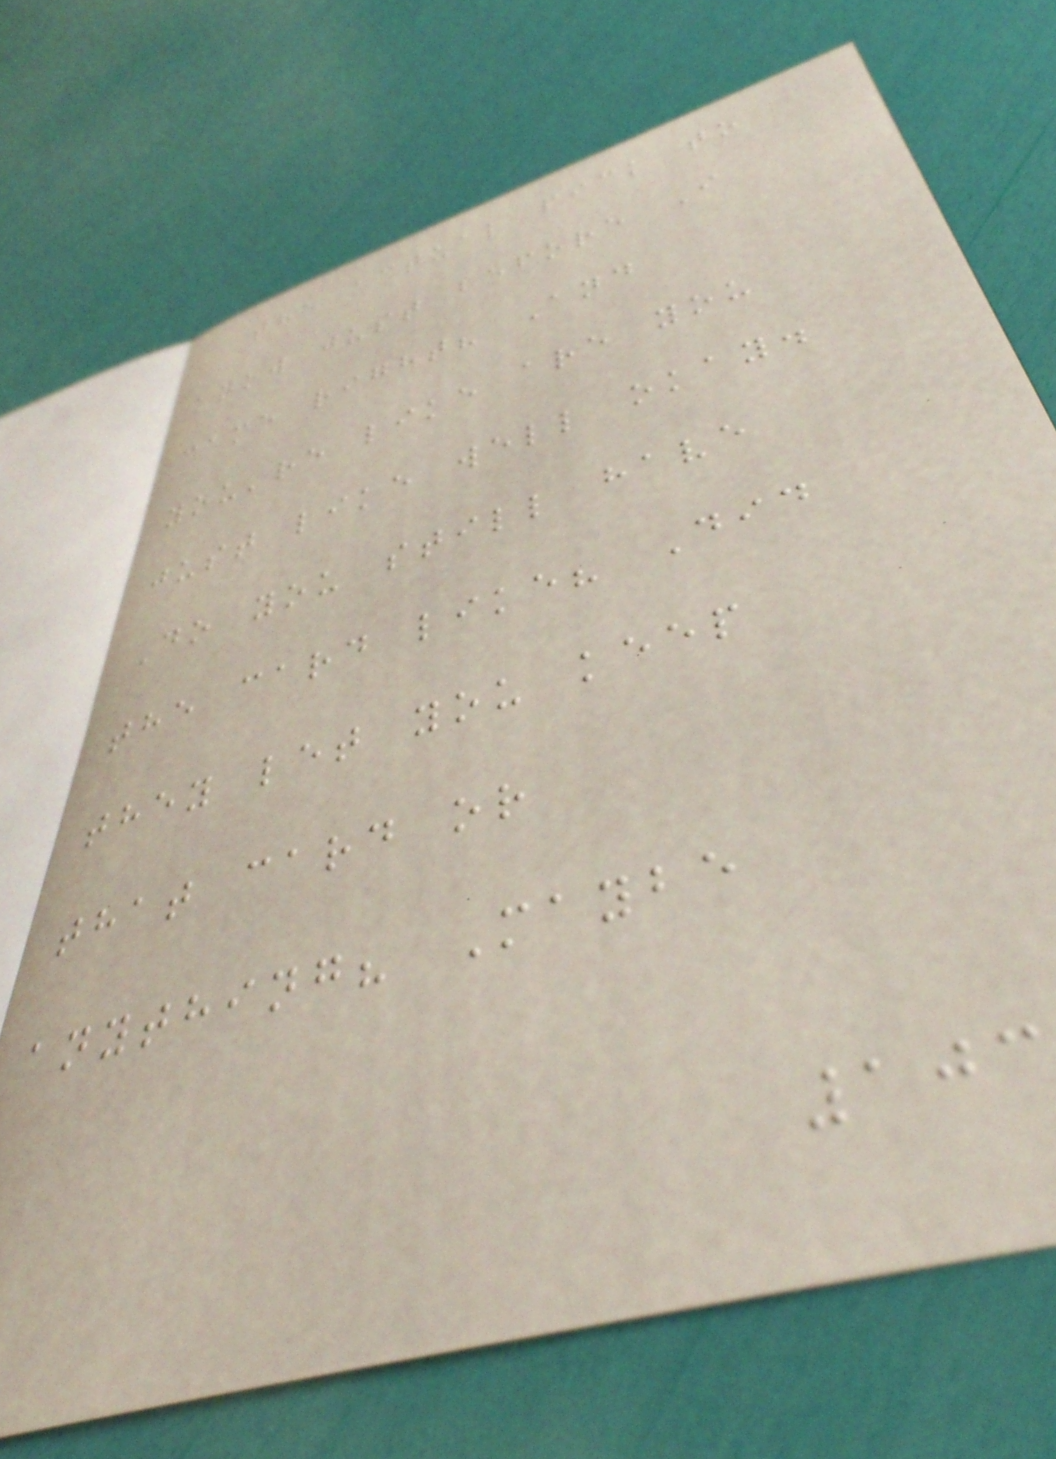the actual pick to
know just before I
came right? And
you're like are you
just like well okay.
Do you still have
the card like? Did
they let you keep
that card or
anything? Maybe
103
